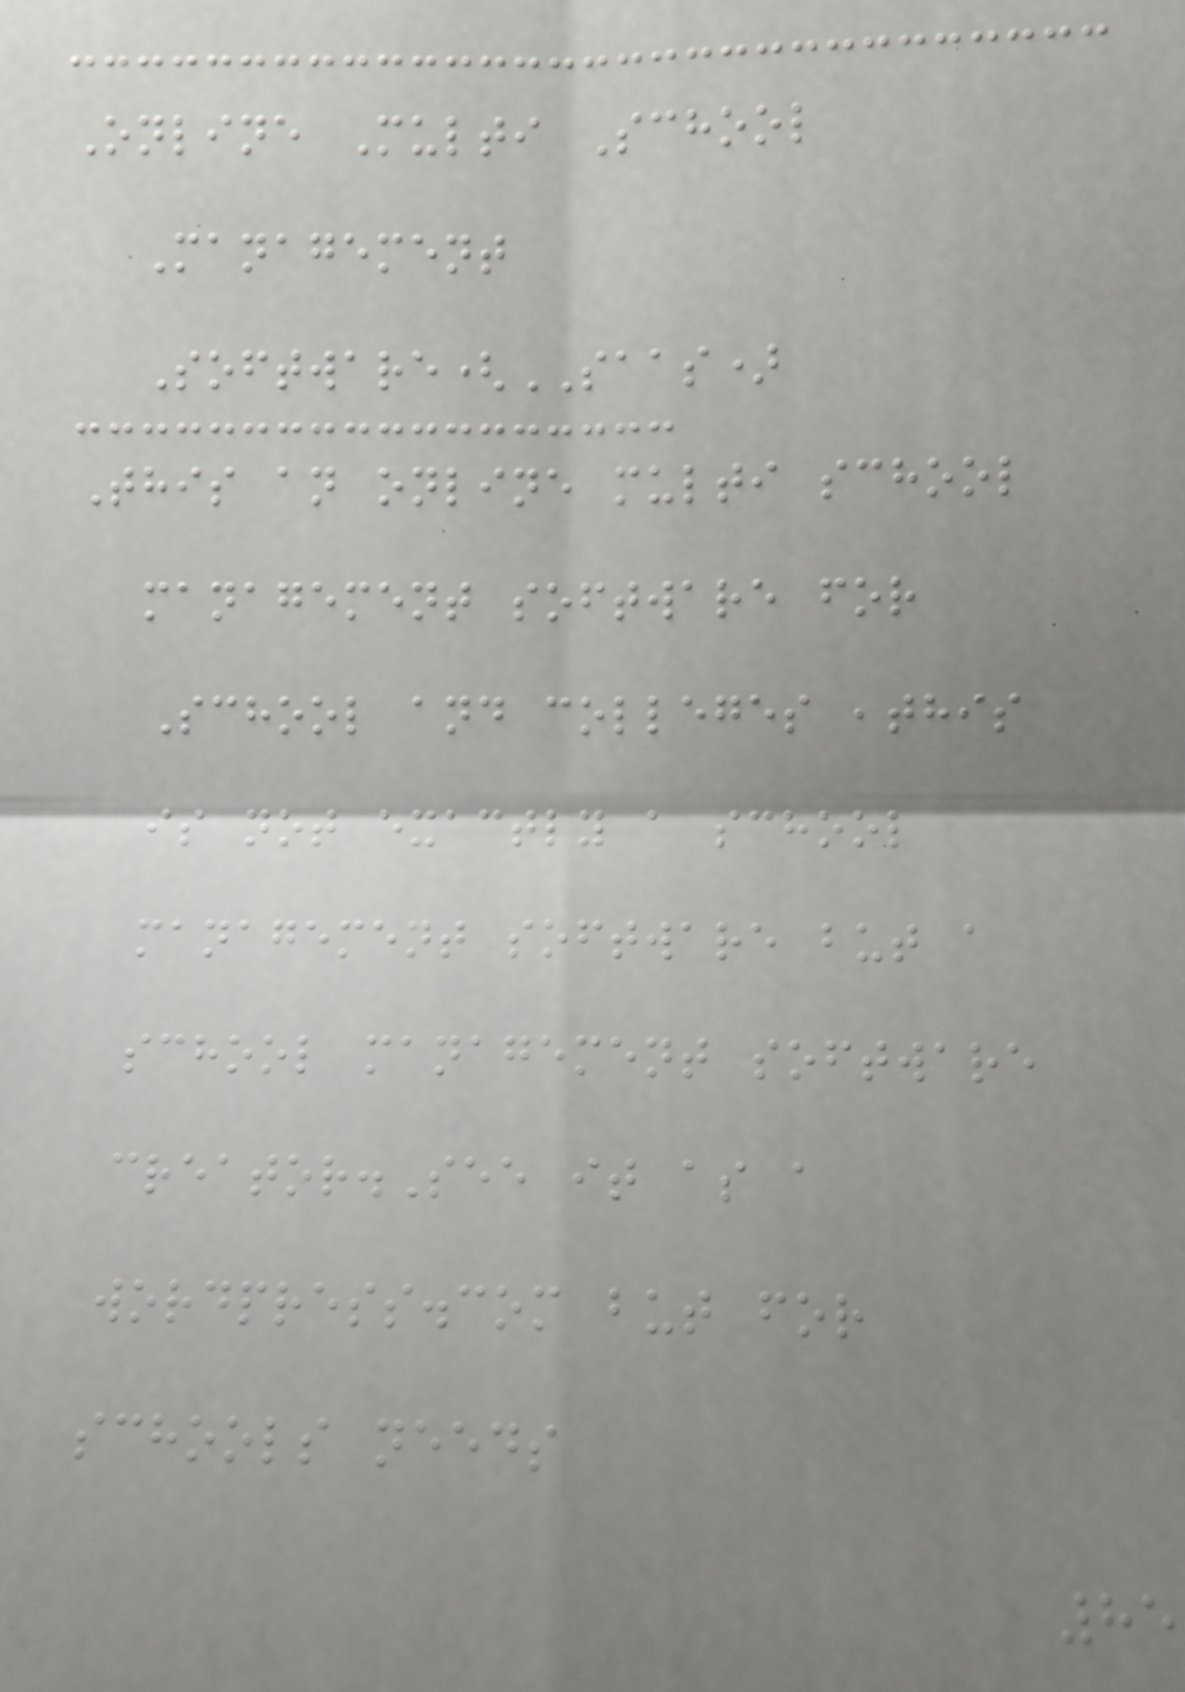Online Multi School
Management
Software(SAAS)
This an online multi school
management software for
School and colleges ,this
is not exactly a school
management software but a
school management software
creator.See it as a
wordpress.com but for
schools needs
85
